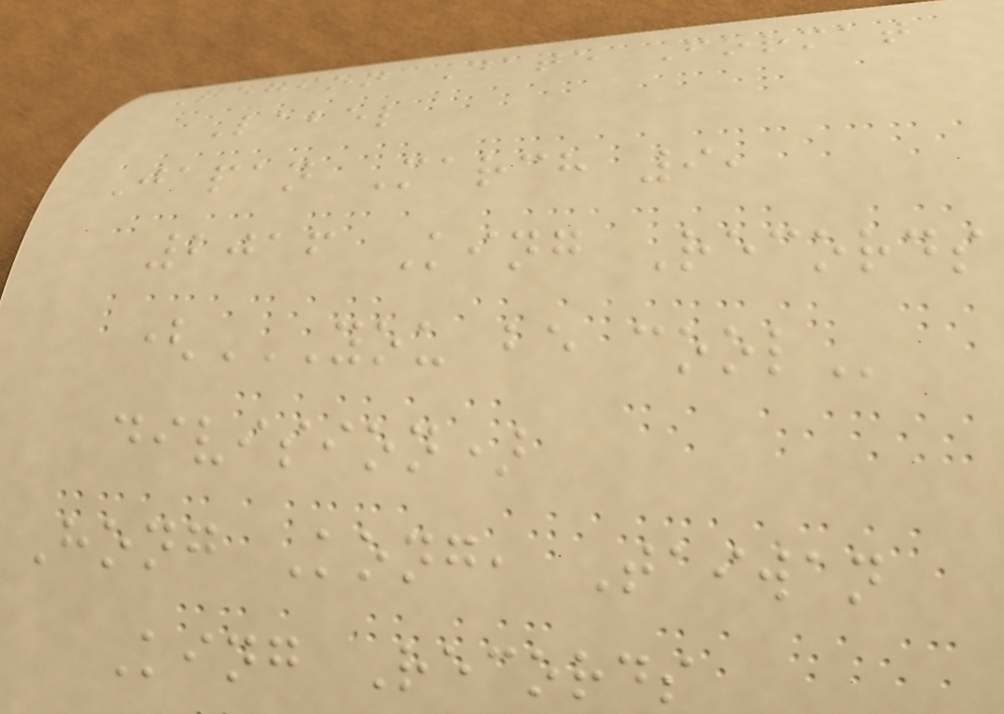Region Date Format
Label
Japan March 9,
2016 King Records
(YOU BE COOL
division)
Hong Kong, Taiwan
King Records
